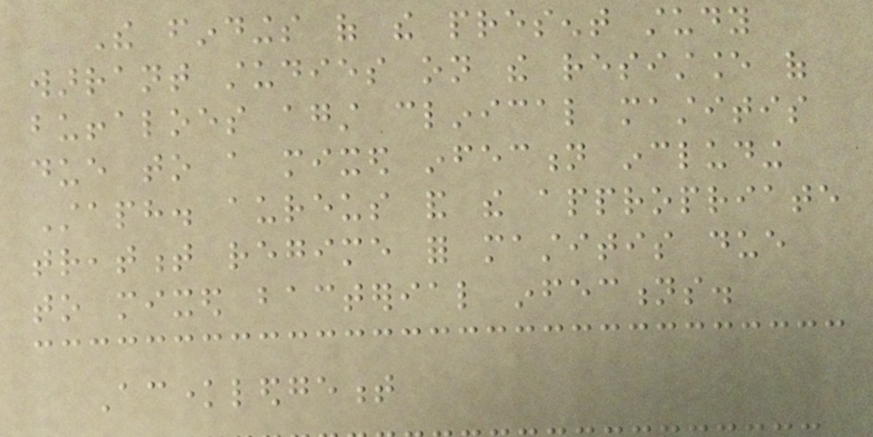The findings of the present study
warrant studies on the resistance of
buffaloes against clinical mastitis
due to a mixed infection including
Staph. aureus and the appropriate
treatment regime for mastitis due
to mixed bacterial infections.
Acknowledgement
